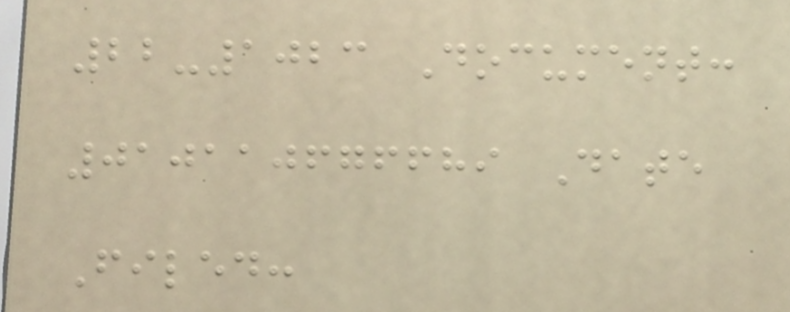22-1023 Document:
010110676689 Date
Filed:
